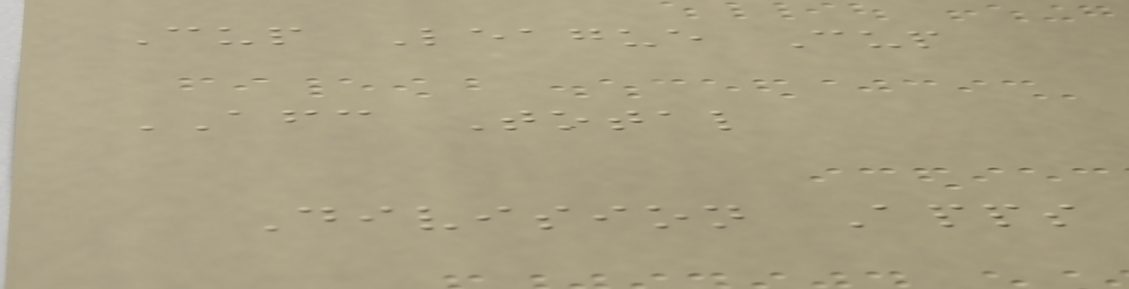Cup League Cup
AFC Total
Division Apps
